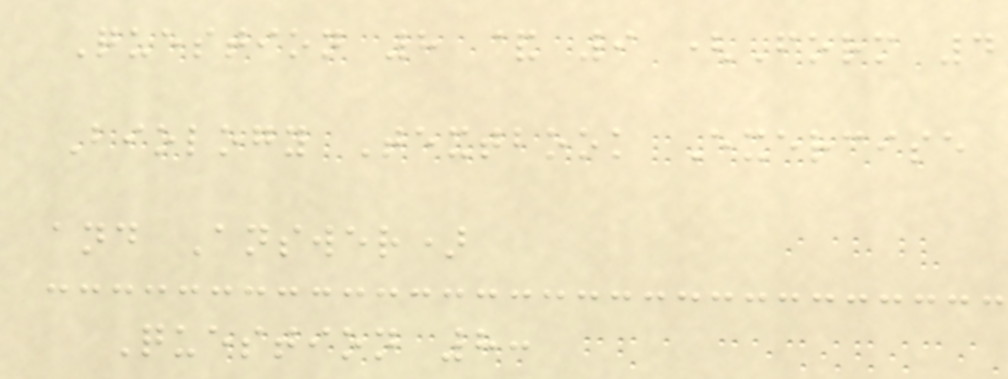Question 8 & 9 (Form 4
Biology Textbook Exercise
and Answer)
Question 8:
